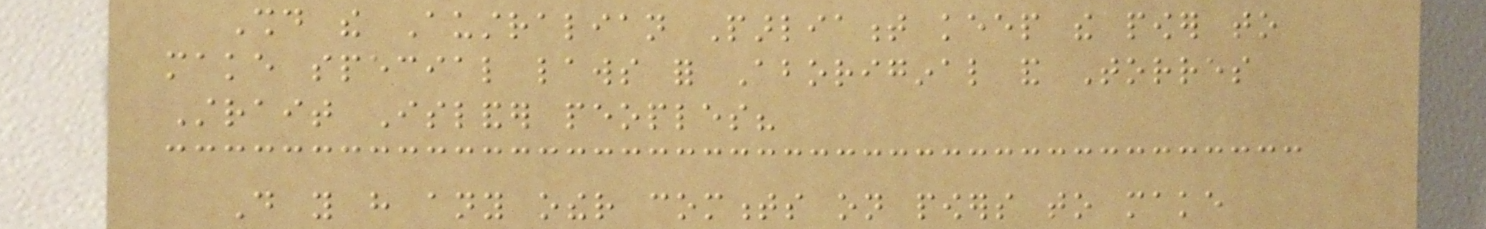Should the Australian Parliament keep the power to
make special laws for Aboriginal and Torres
Strait Islander peoples?
Do you have any other comments on powers to make
